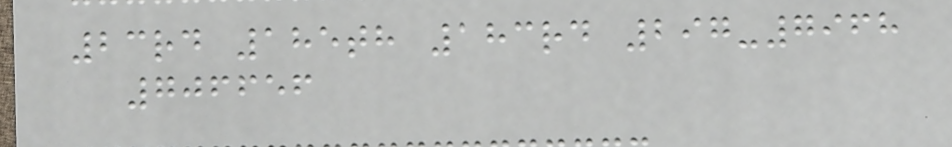23rd 185th 183rd 297-7968
706656
